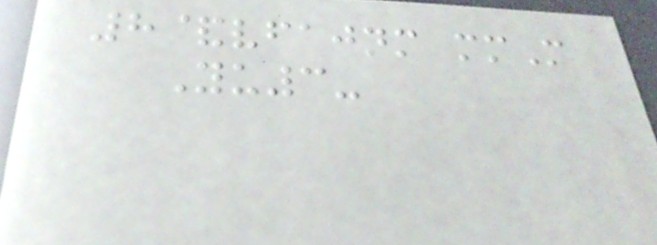8&vfajnm mmM
Yu3-
